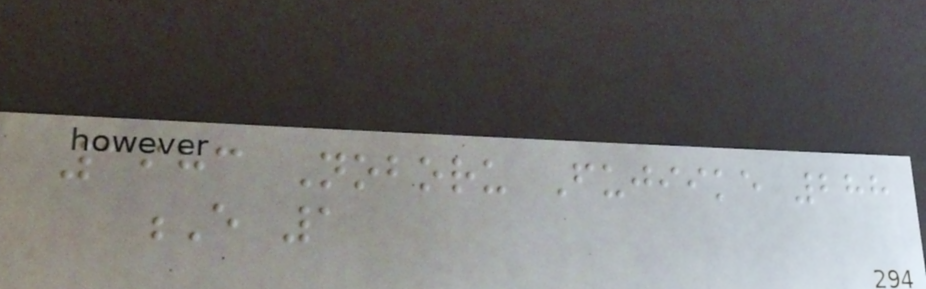1983 Noboru Fujiike 288
E 1
